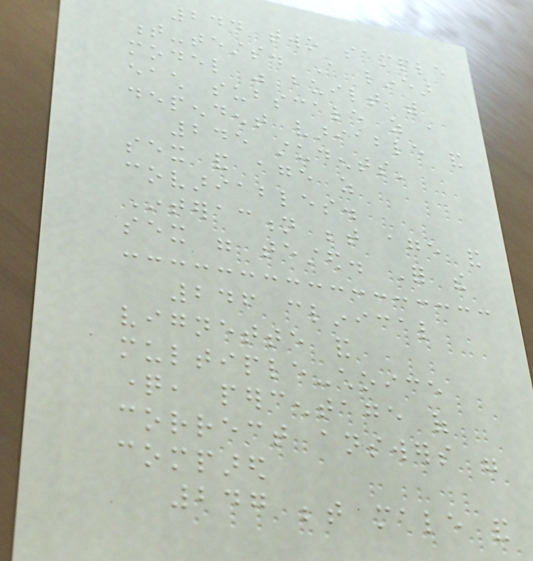244 two sample
t-tests. A linear
model was built with
each subscale as a
dependent variable and
245 students'
sex and age as
covariables.
Interaction between age and
sex were tested. For the
246 clinical
vignette and
multiple-choice
question, percentage of
correct answers were
compared
247 between male and
